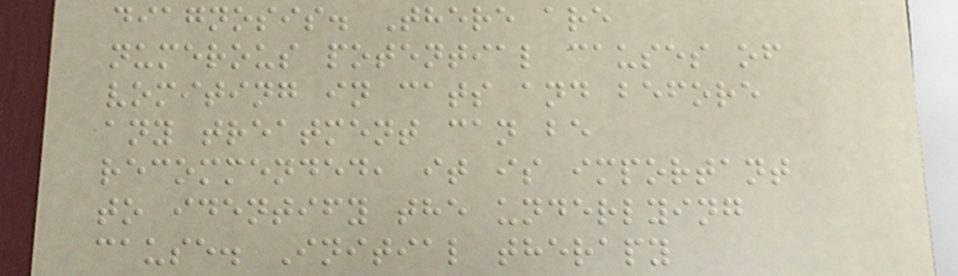diagnosis. There are
numerous potential causes of
vomiting in cats and before
any treatment can be
recommended, it is important
to identify the underlying
cause. Initial therapy
